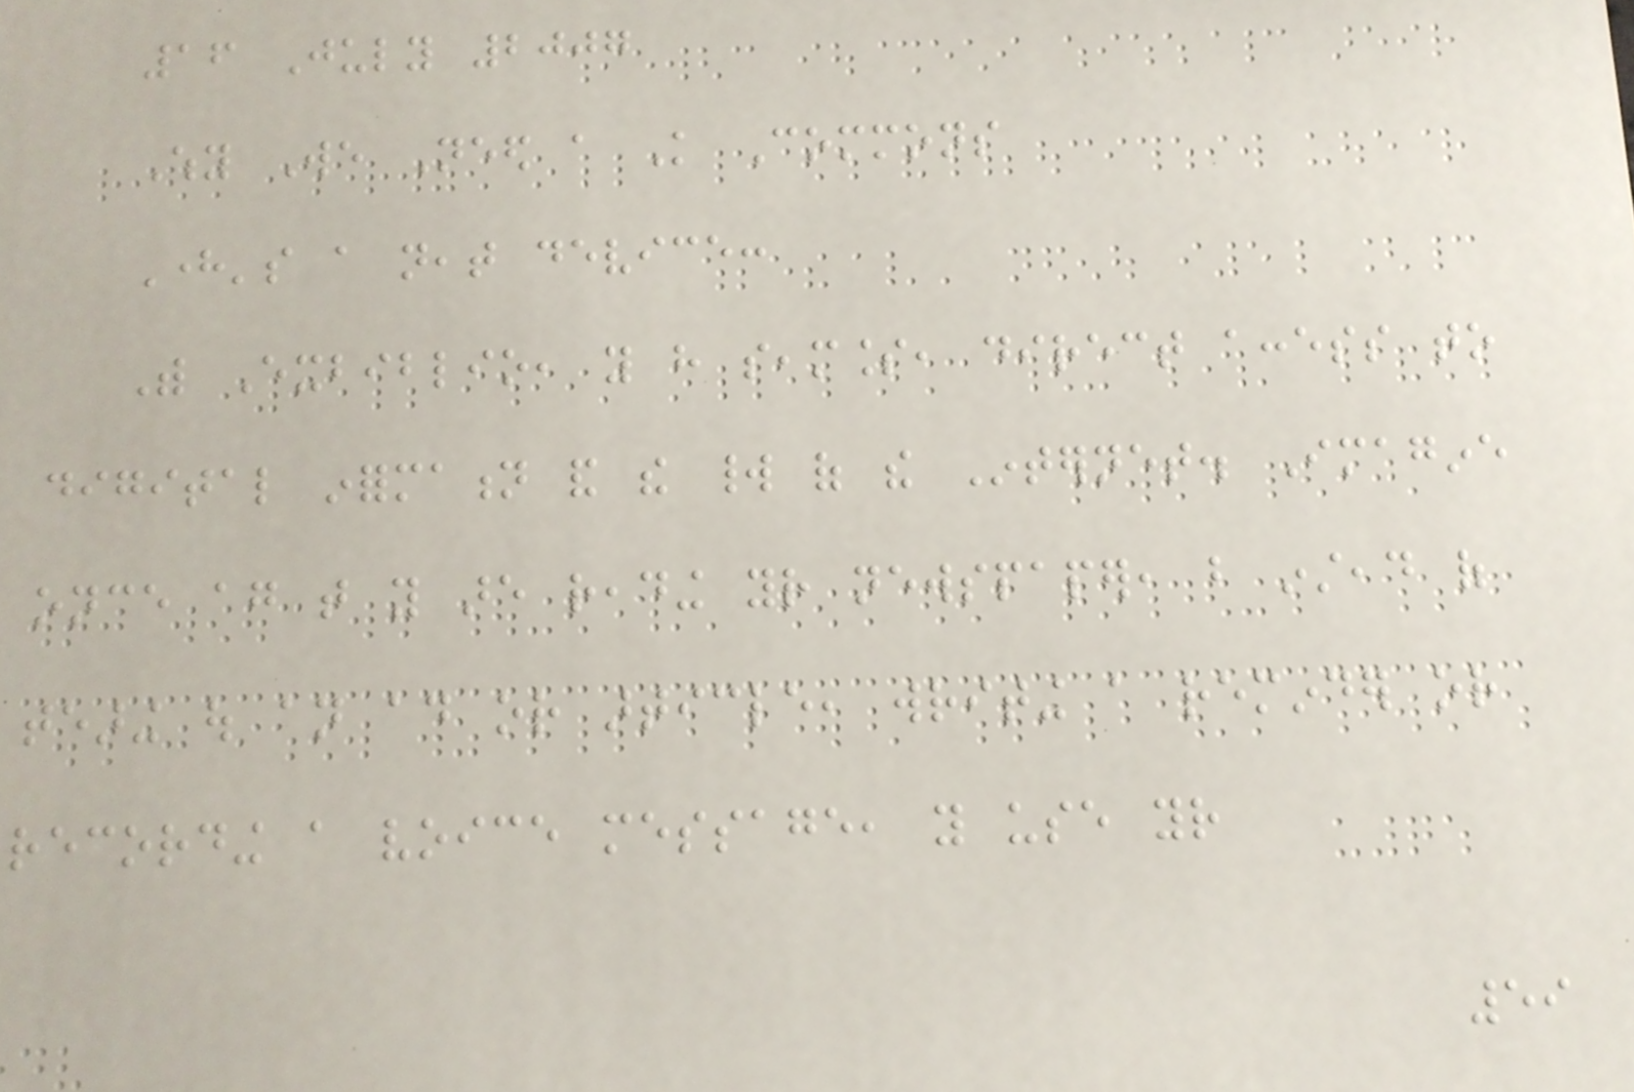16 July 2007
Why We Need a Knowledge Commons
Here's a neat device:
With Exbiblio, you have seamless, direct access to
digital information and the world of the Internet. Imagine
once again that you are reading your newspaper, but instead of
tearing out an ad or article, writing a reminder or
recording a voice message, you use your
59
